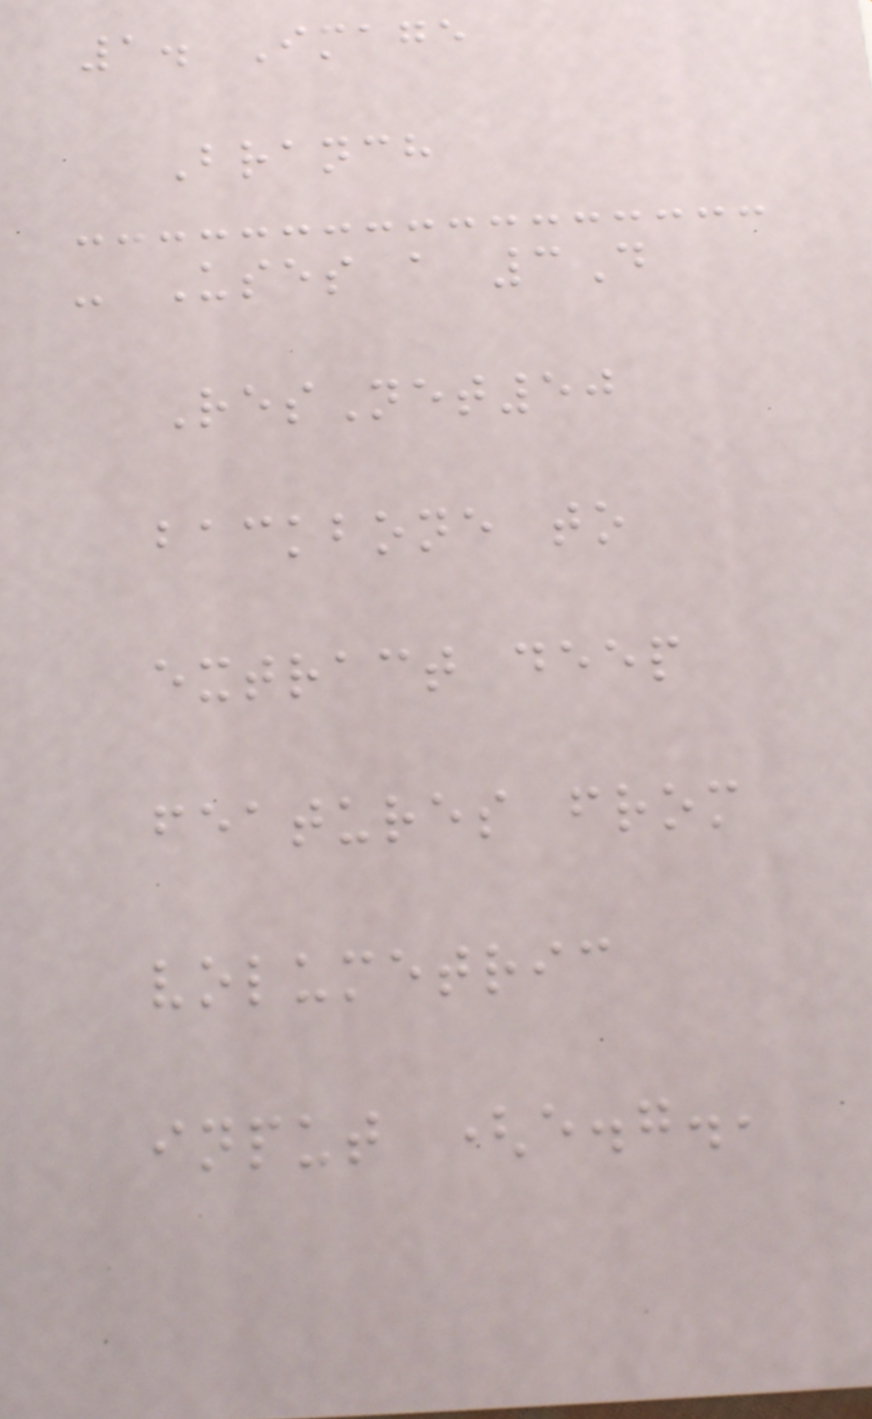1. Image
Branch
- Uses a 3D
ResNet50
backbone to
extract deep
features from
volumetric
input (e.g.,
